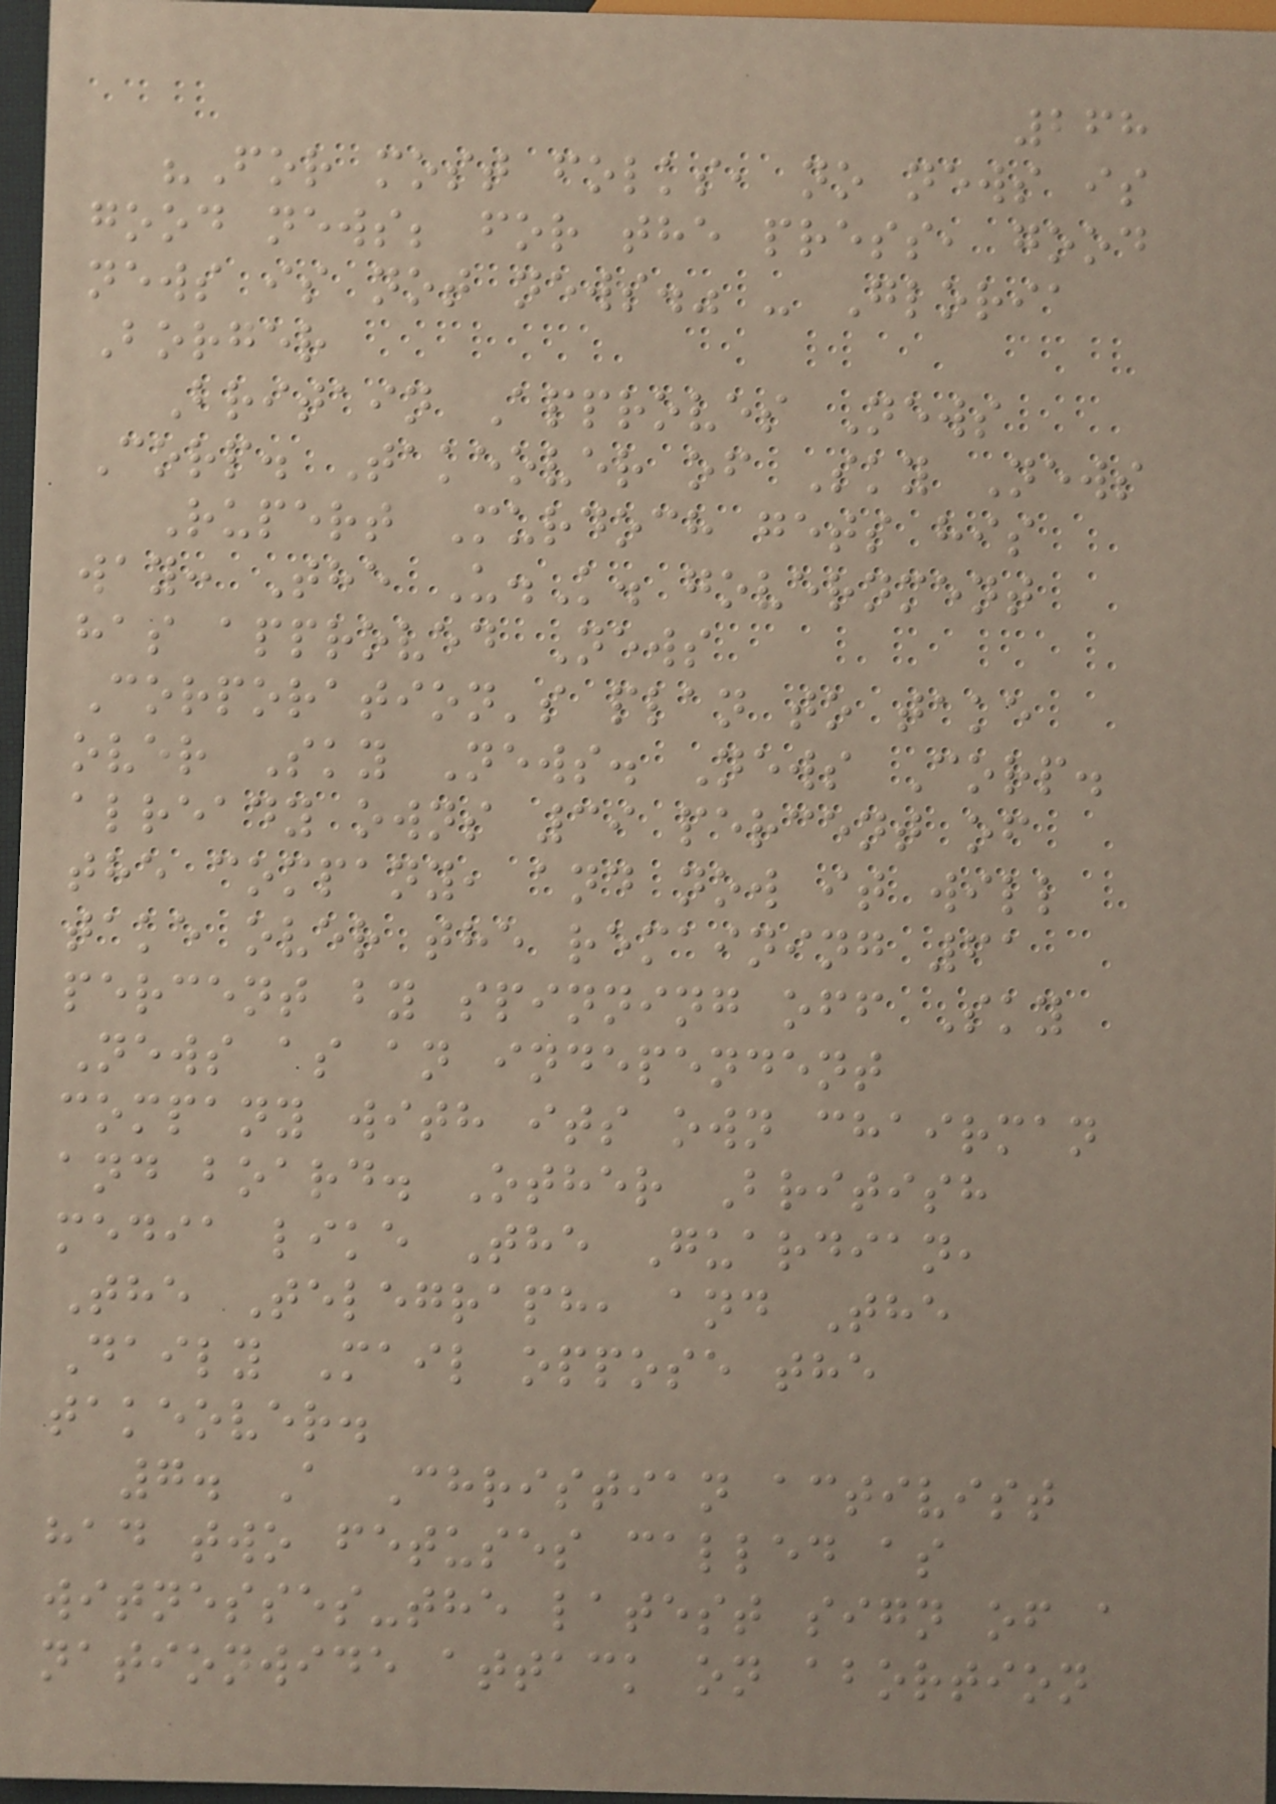268
"For most folks, no news is
good news; for the press, good
news is not news." - Gloria
Borger
Britain Approves News
Corp. Takeover of Sky News
Rupert Murdoch gets his
way: The U.K. government
has approved News
Corporation's plan to take
over Sky News. News Corp.
already owns 39 percent of
the company, and now it will
take over the remaining 61
percent by spinning off Sky
News as an independent
company with its own chairman
and board. Other British
media like The Guardian,
The Telegraph, and The
Daily Mail oppose the
takeover.
7. A Christian activist
had two fetuses called as
witnesses-the latest sign of a
nationwide attack on abortion
